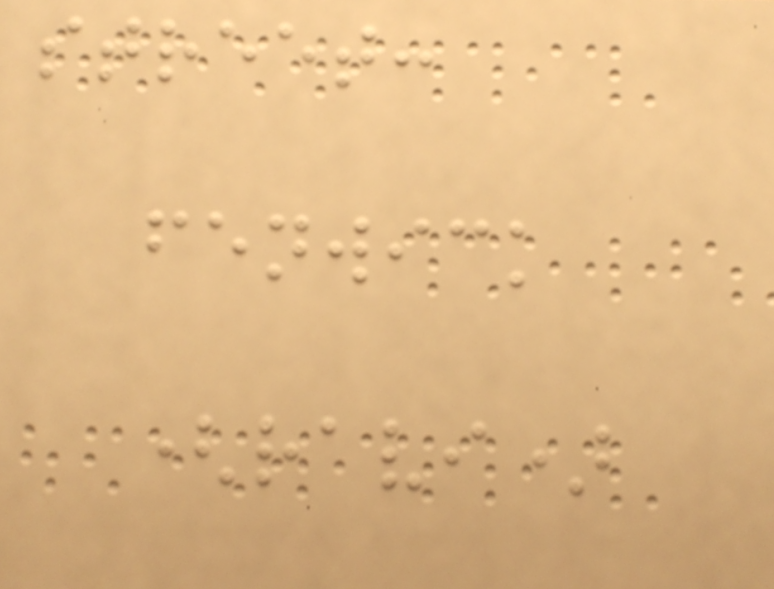street:
fenwick
(ravi)
